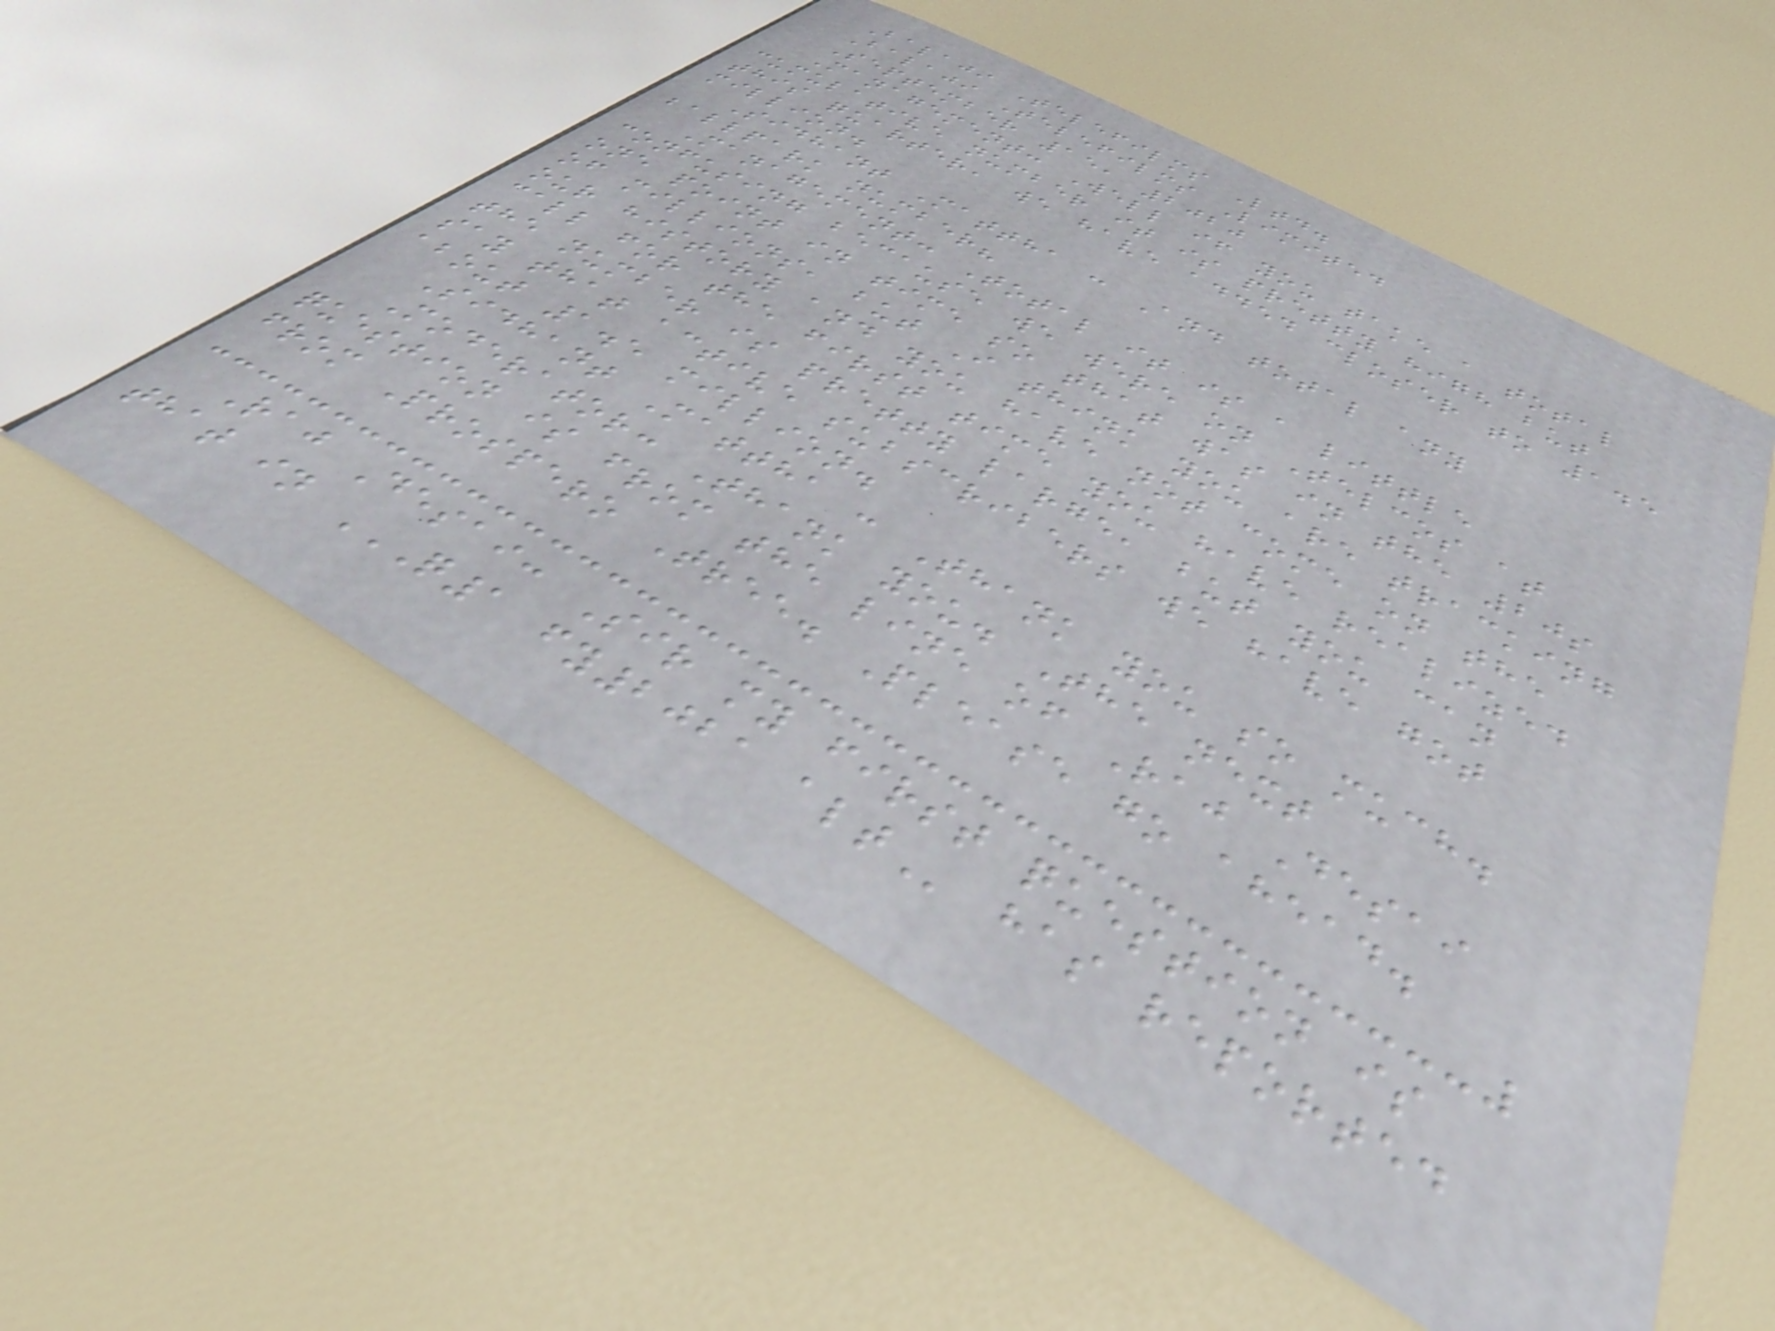Balaji Telefilms Ltd.
Balaji Telefilms Limited
September 15, 2020
Management: Well if you take a total
cumulative number it is pretty high but
this quarter, we have added closer to 1.5
million.
Sidhant Mattha : And total any
ballpark number?
Management: Total it is a little
confusing because we were on Telcos at
one point in time so that was in the 20s
of millions, but I think you are tracking
our history and you have not come on the
call for the first time you have realized
the number is pretty large, but you can
say that active subscribers we have got
about 1.5 million.
Sidhant Mattha : Thank you so much.
Moderator: Thank you. The next
question is from the line of Raj Desai
from Prospero Tree. Please go ahead.
Raj Desai: Sir my first question is
that in Q1 FY2021 ALT has reported
